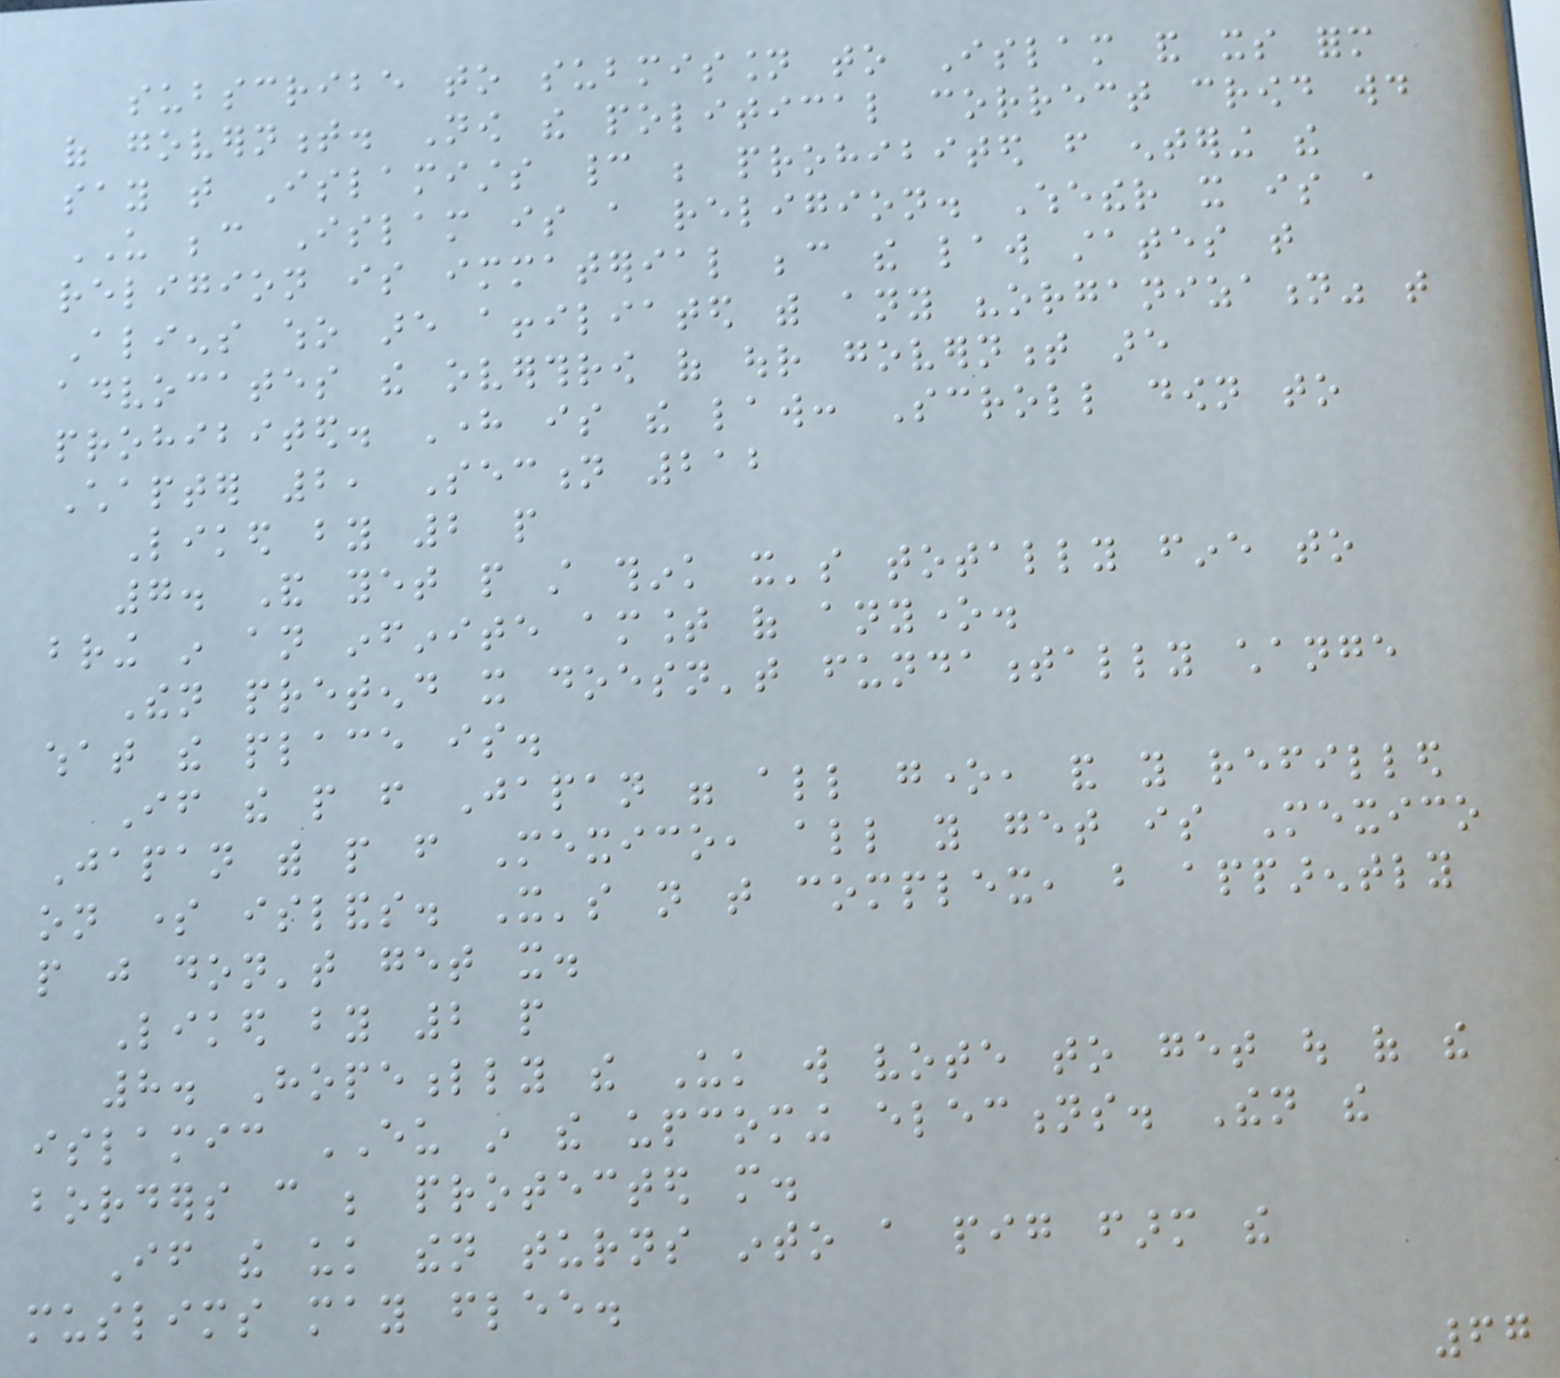subscribe to submission to Islam and its form
of government. Now the political correct crowd would
say that Islamists cannot be prohibited from entering the
US because Islam is a religion. Whether it is a
religion is immaterial because the law states that
Aliens who are affiliated with any "organization" that
advocates the overthrow of our government are
prohibited. Here is the law: Scroll down to
Chapter 2, Section 212
Liked by 2 people
7. And yet people still think it's totally fine to
bring in an infinite amount of anyone.
Then pretend it doesn't fundamentally change
what the place is.
If the people from Japan were all gone, and you refilled
Japan with people from Mexico, all you get is Mexico
on some islands. It's not that complex, but apparently
people just don't get it.
Liked by 2 people
8. Hopefully the Uk will vote to get out of the
islamic EU in the upcoming elections. Then the
borders can be protected more.
If the uk then turns into a pig farm the
muslims may flee.
67
